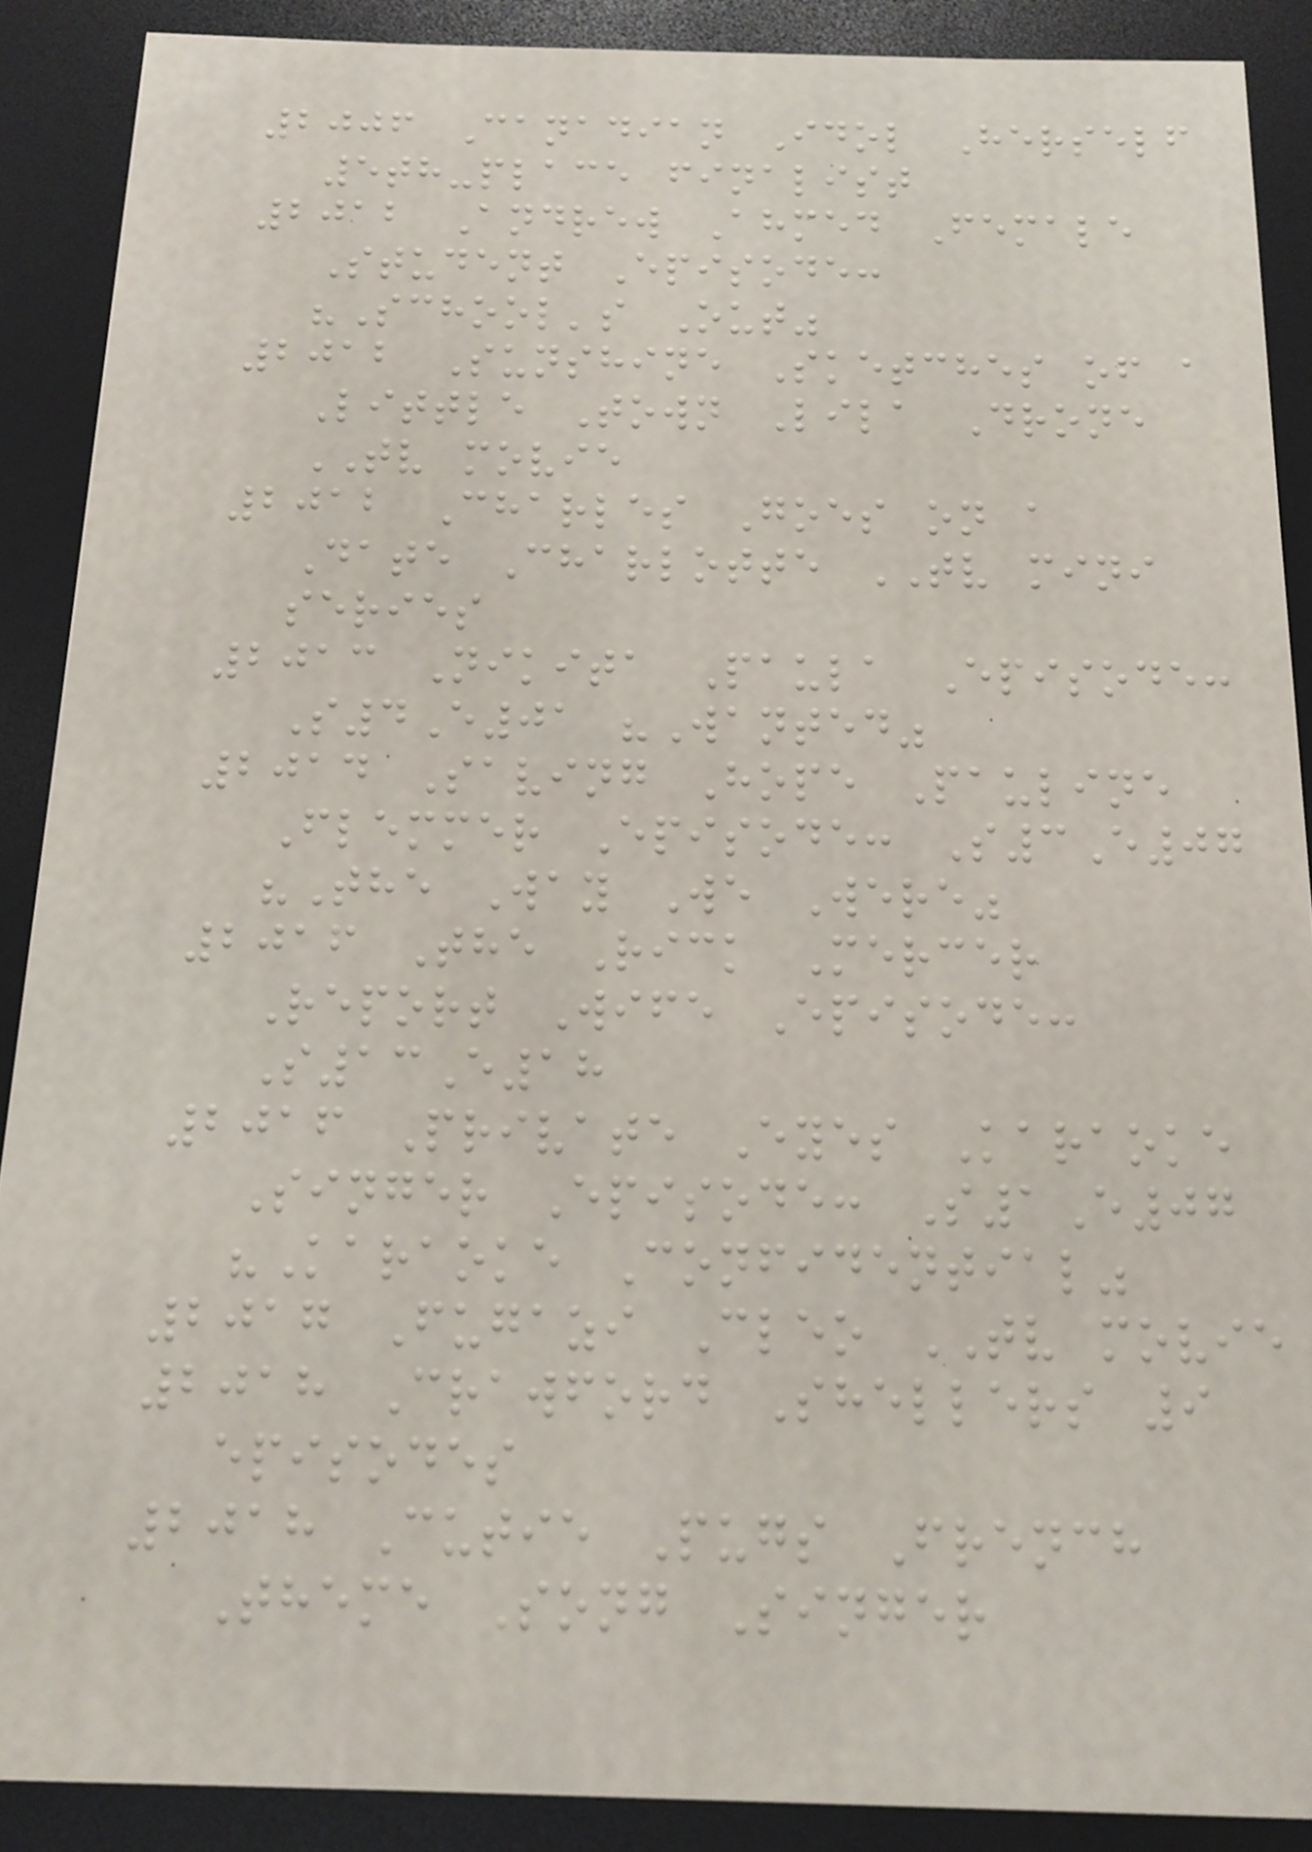2006 Canadian Idol Herself
5th-place finalist
2012 Andrew Ahmed Female
Student Episode:
"School's Out"
2012 Sunshine Sketches of a
Little Town Lila Drone
TV movie
2012 Charles Goes on a
Date Charlotte TV mini
series
2013 Nikita Paula Episode:
S4E01 "Wanted"
2014 Saving Hope Pauline
Flemmer Episode: S3E07
"The Way We Were"
2016 The Rick Mercer
Report Wife Episode:
S13E18
2016 Private Eyes Karaoke
Singer Episode: S1E07
"Karaoke Confidential"
2017 Fugazi Cleo TV movie
2018 Crawford Shellers 9
episodes
2018 Cutie Pugs French
Theme Song Singer
